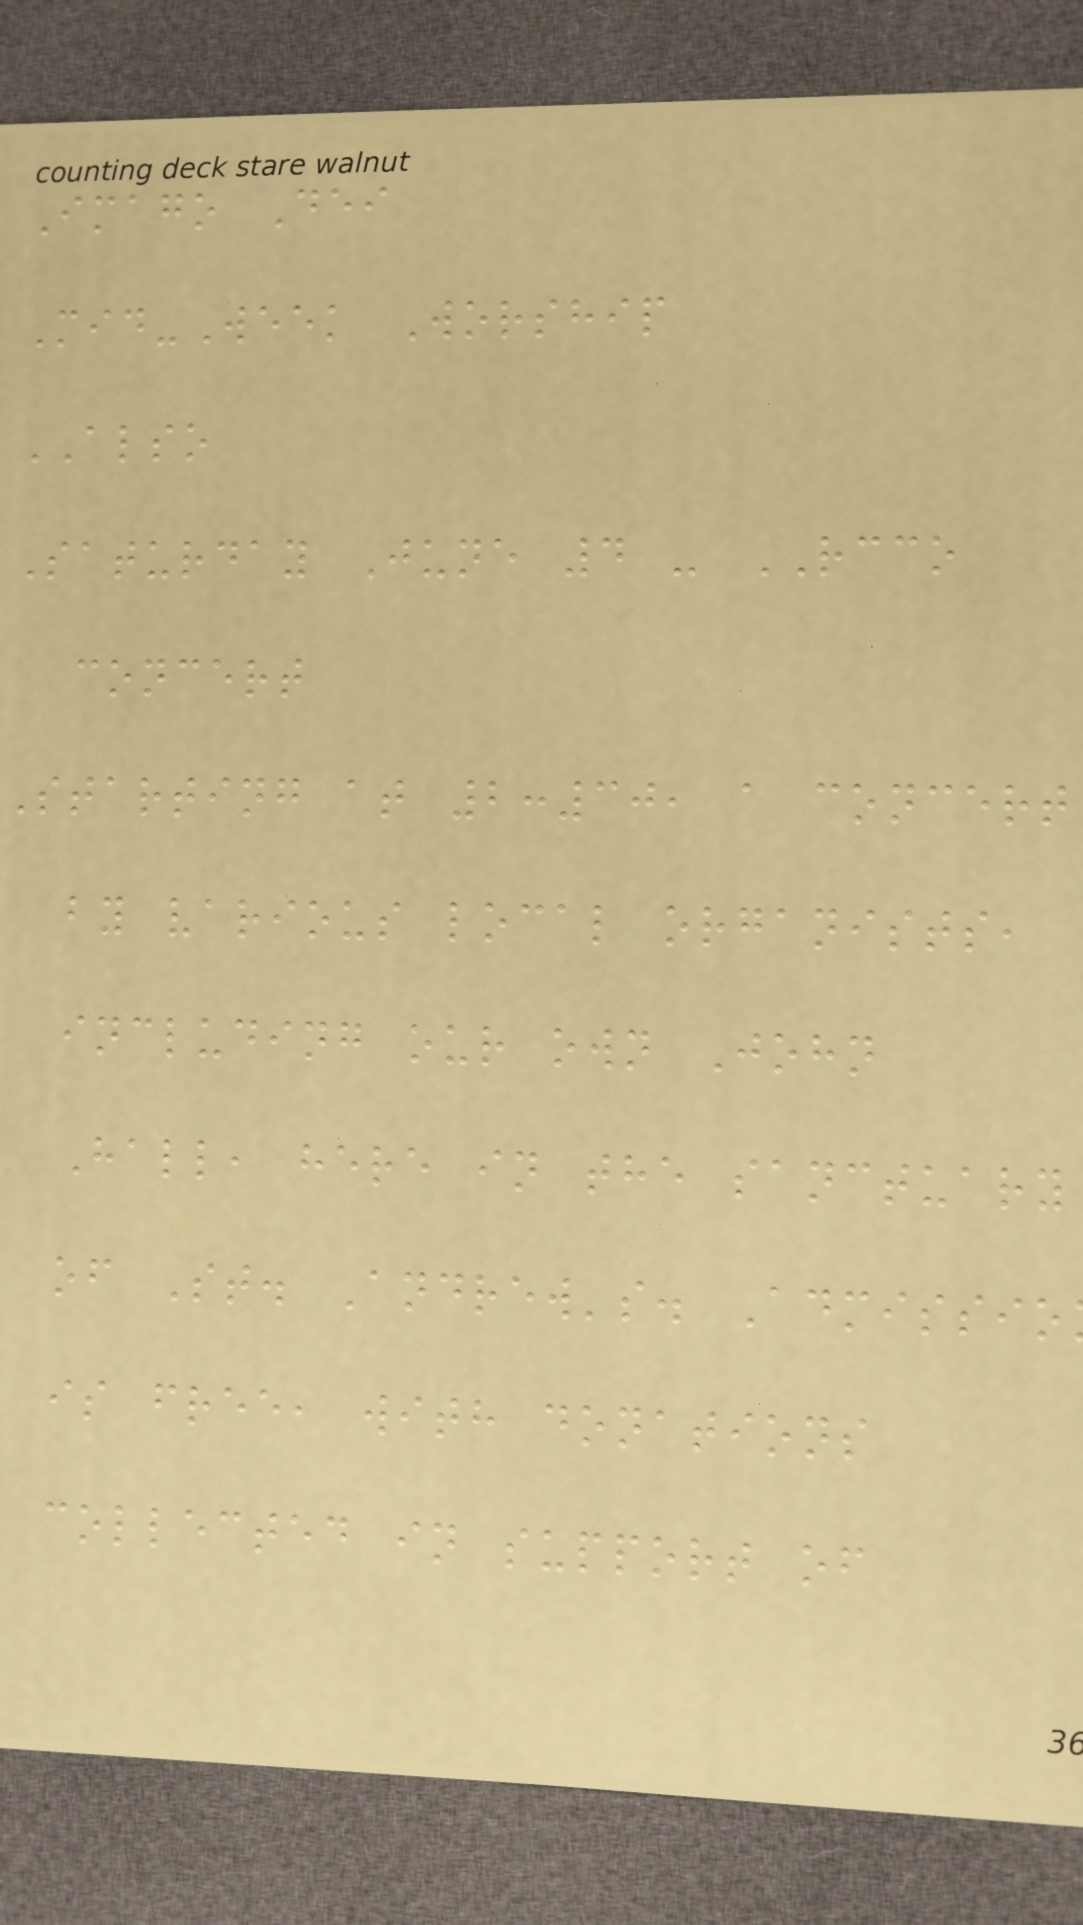Imago Dei
Mid-Week Worship
ALSO
Saturday June 4 - RCCO
concert
Starting at 2:30, a concert
by various local organists,
including our own John
Hall, here in the sanctuary
of St. Andrew's. Admissio
is free, with donations
collected in support of
